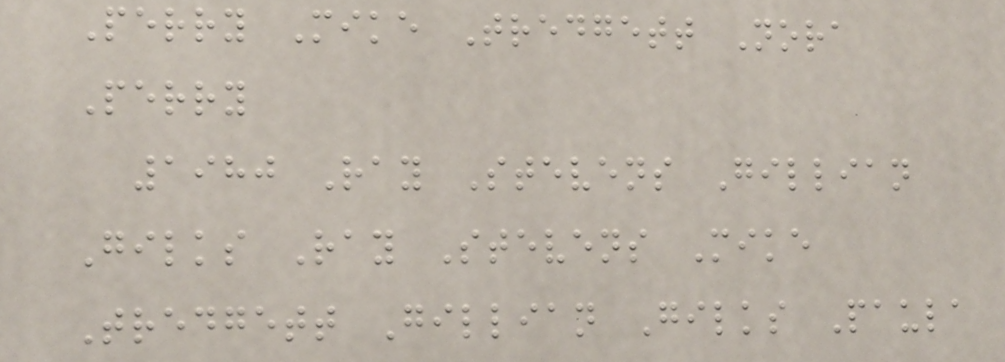Perry Mike Tredgett Nora
Perry
1980 Ray Stevens Gillian
Gilks Ray Stevens Mike
Tredgett Gillian Gilks Paula
